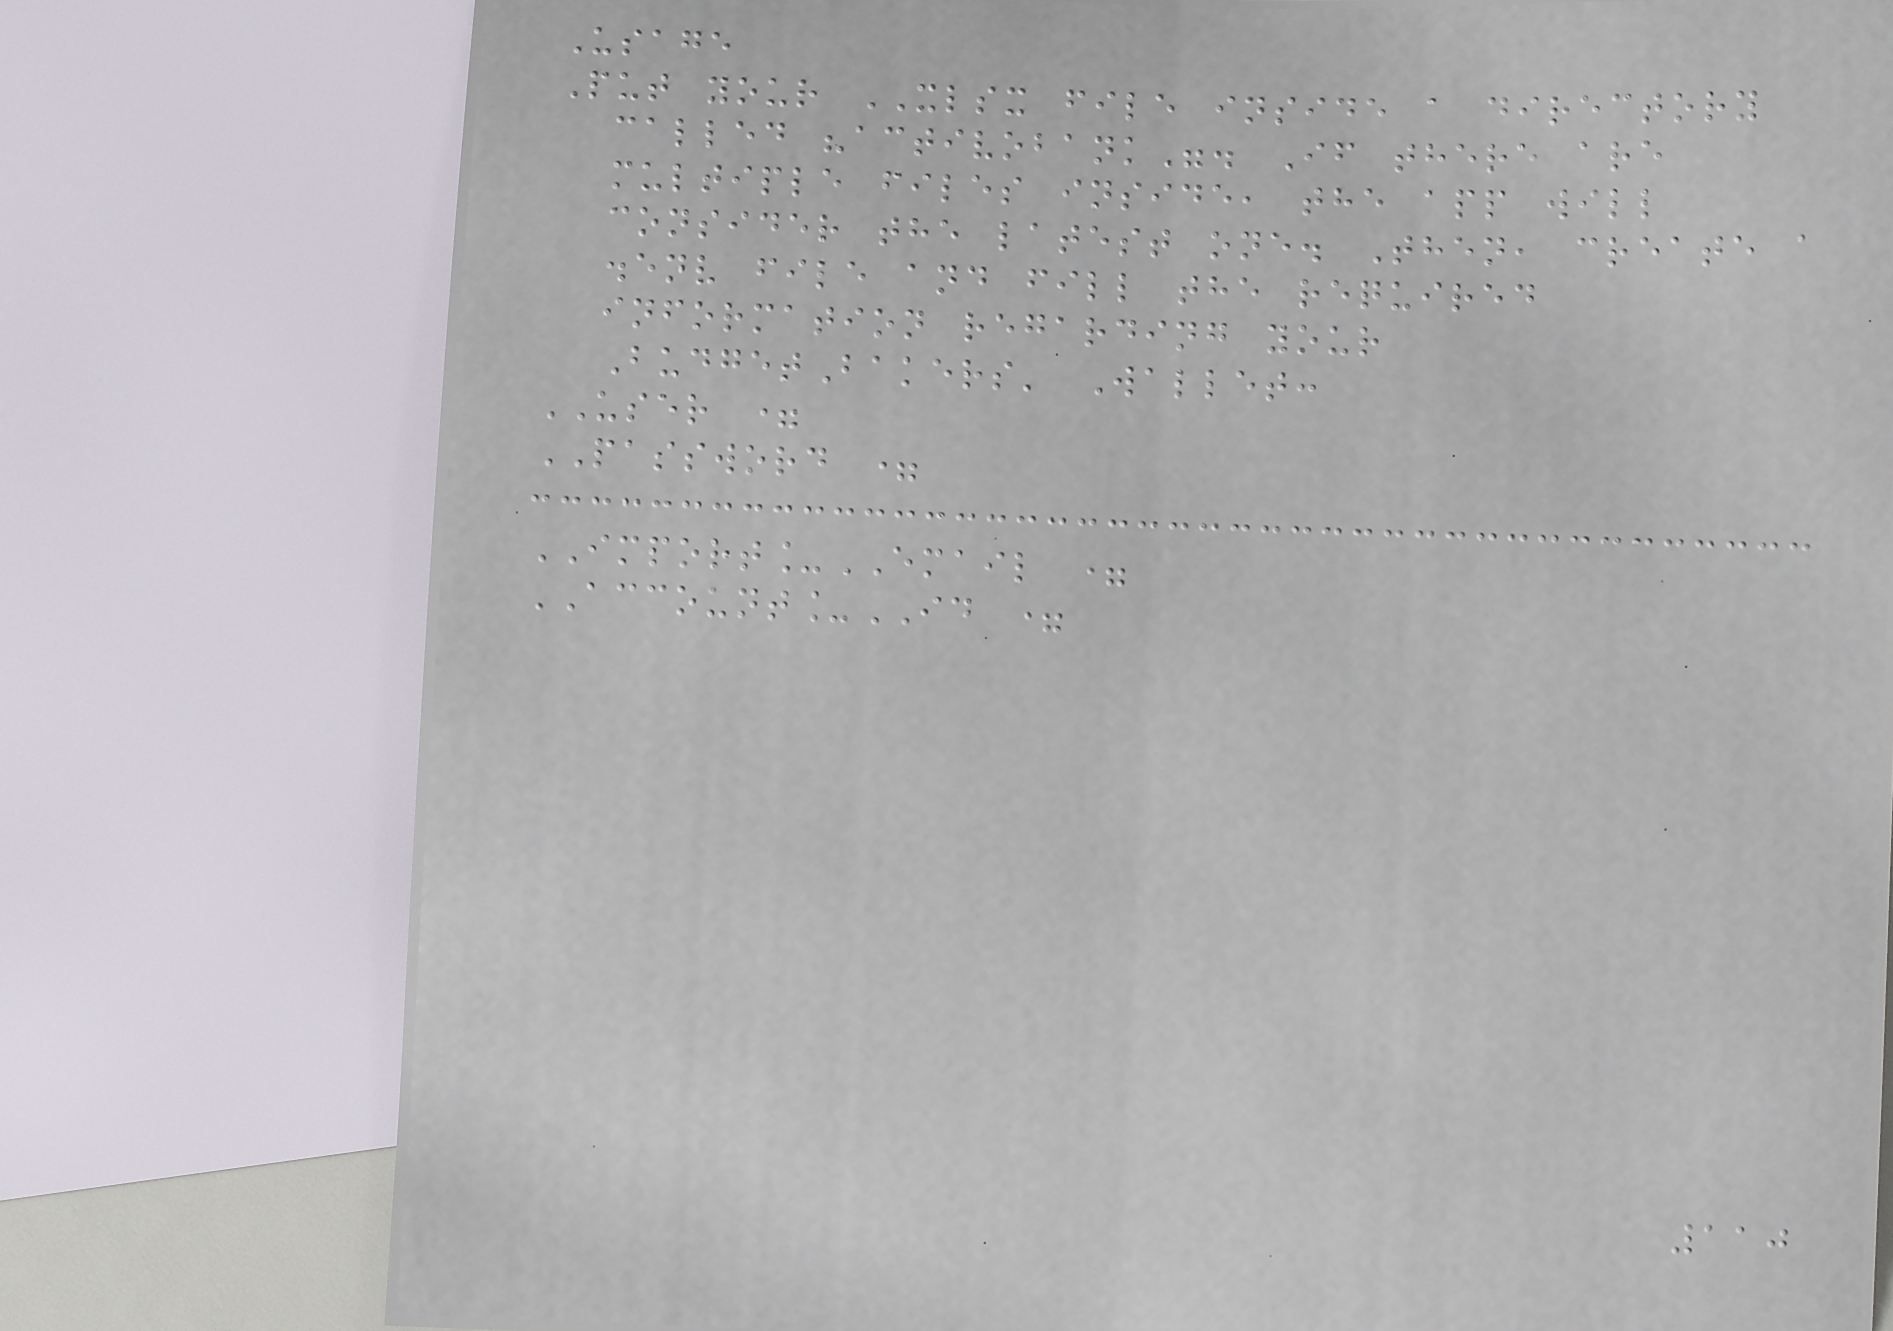Usage
Put your XLSX file inside a directory
called "activobank". If there are
multiple files inside, the app will
consider the latest one. Then, create a
.env file and fill the required
information regarding your
BudgetBakers' Wallet:
USER =
PASSWORD =
IMPORT_EMAIL =
ACCOUNT_ID =
110
